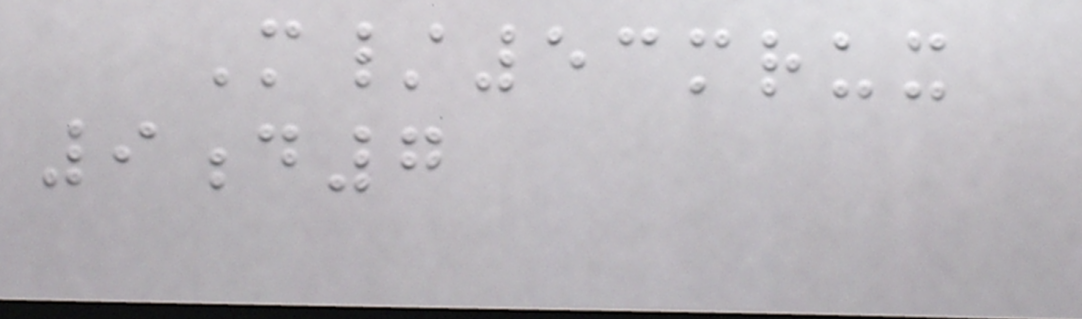M/53mrux
9d7
